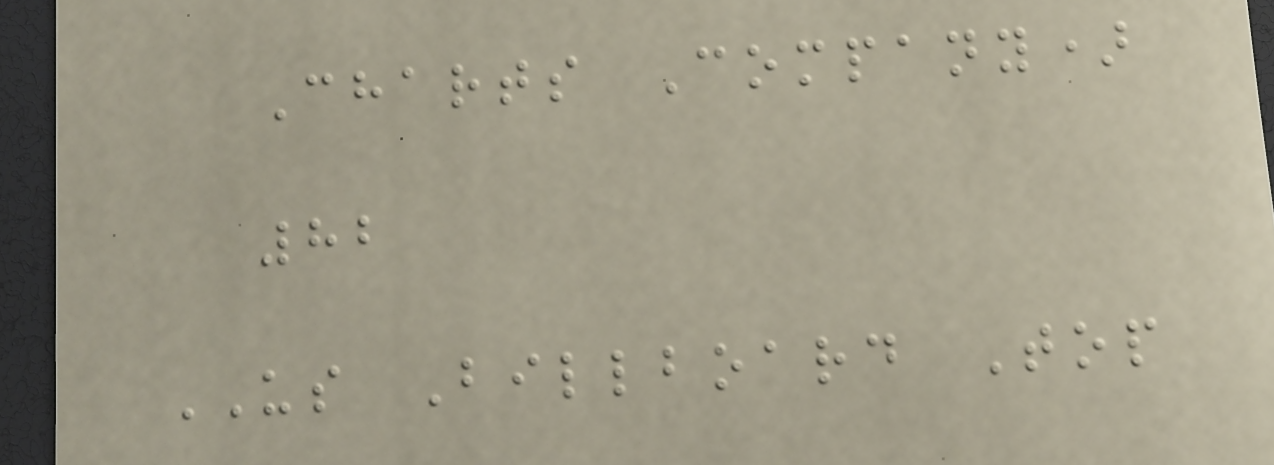Charts Company)
82
US Billboard Top
